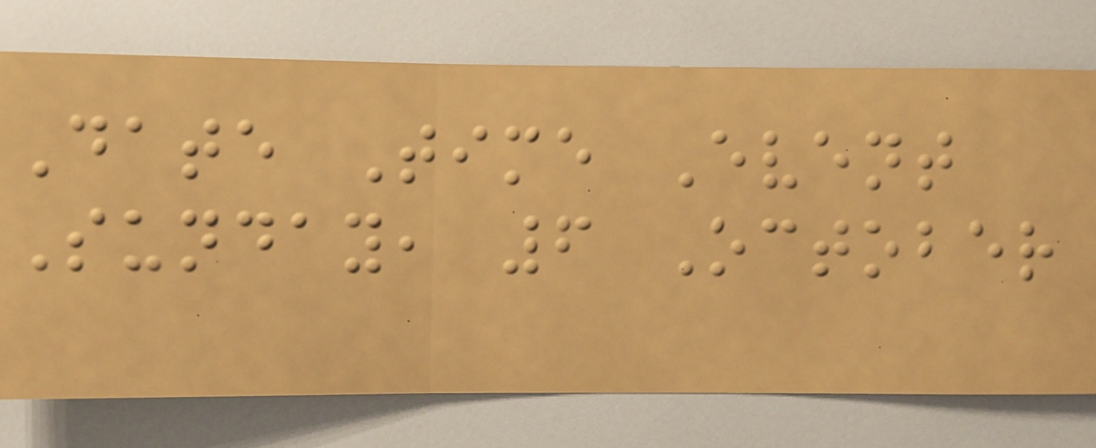Date Time Event
Sunday, 6 October
